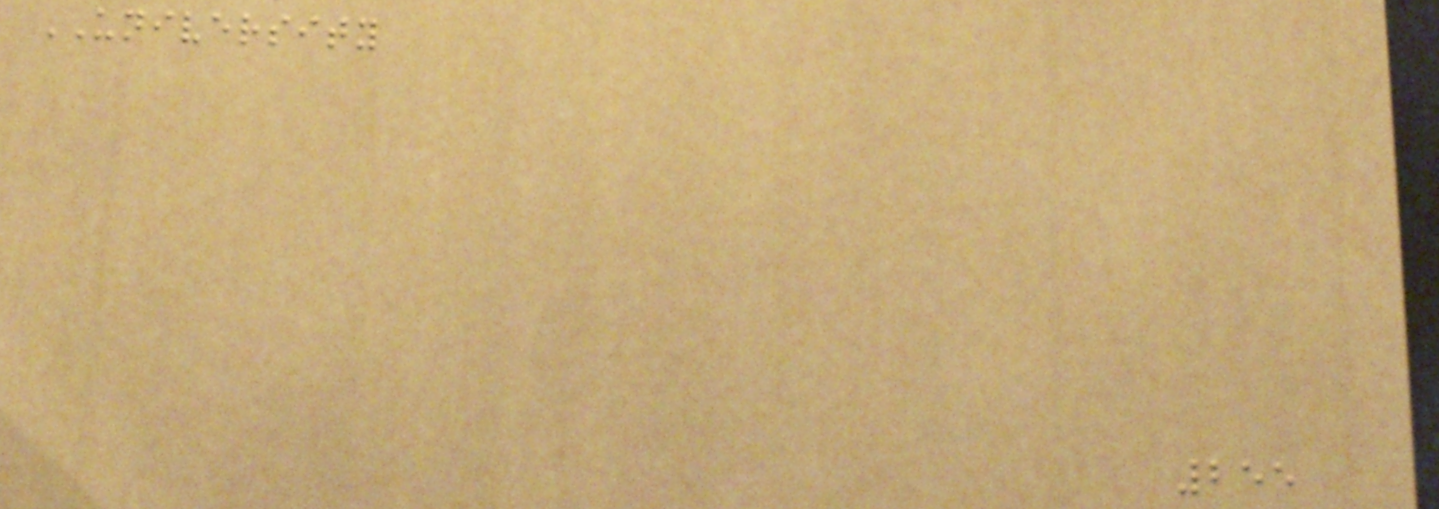UNIVERSITY
255
